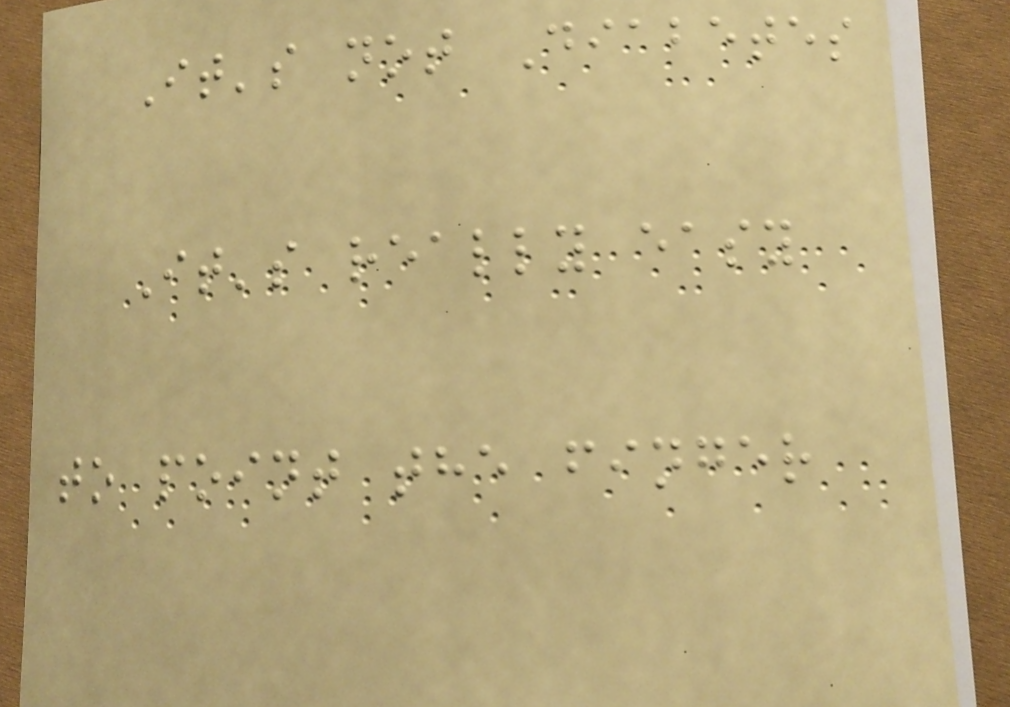It's not Diabetes
It's really easy
to point the finger
